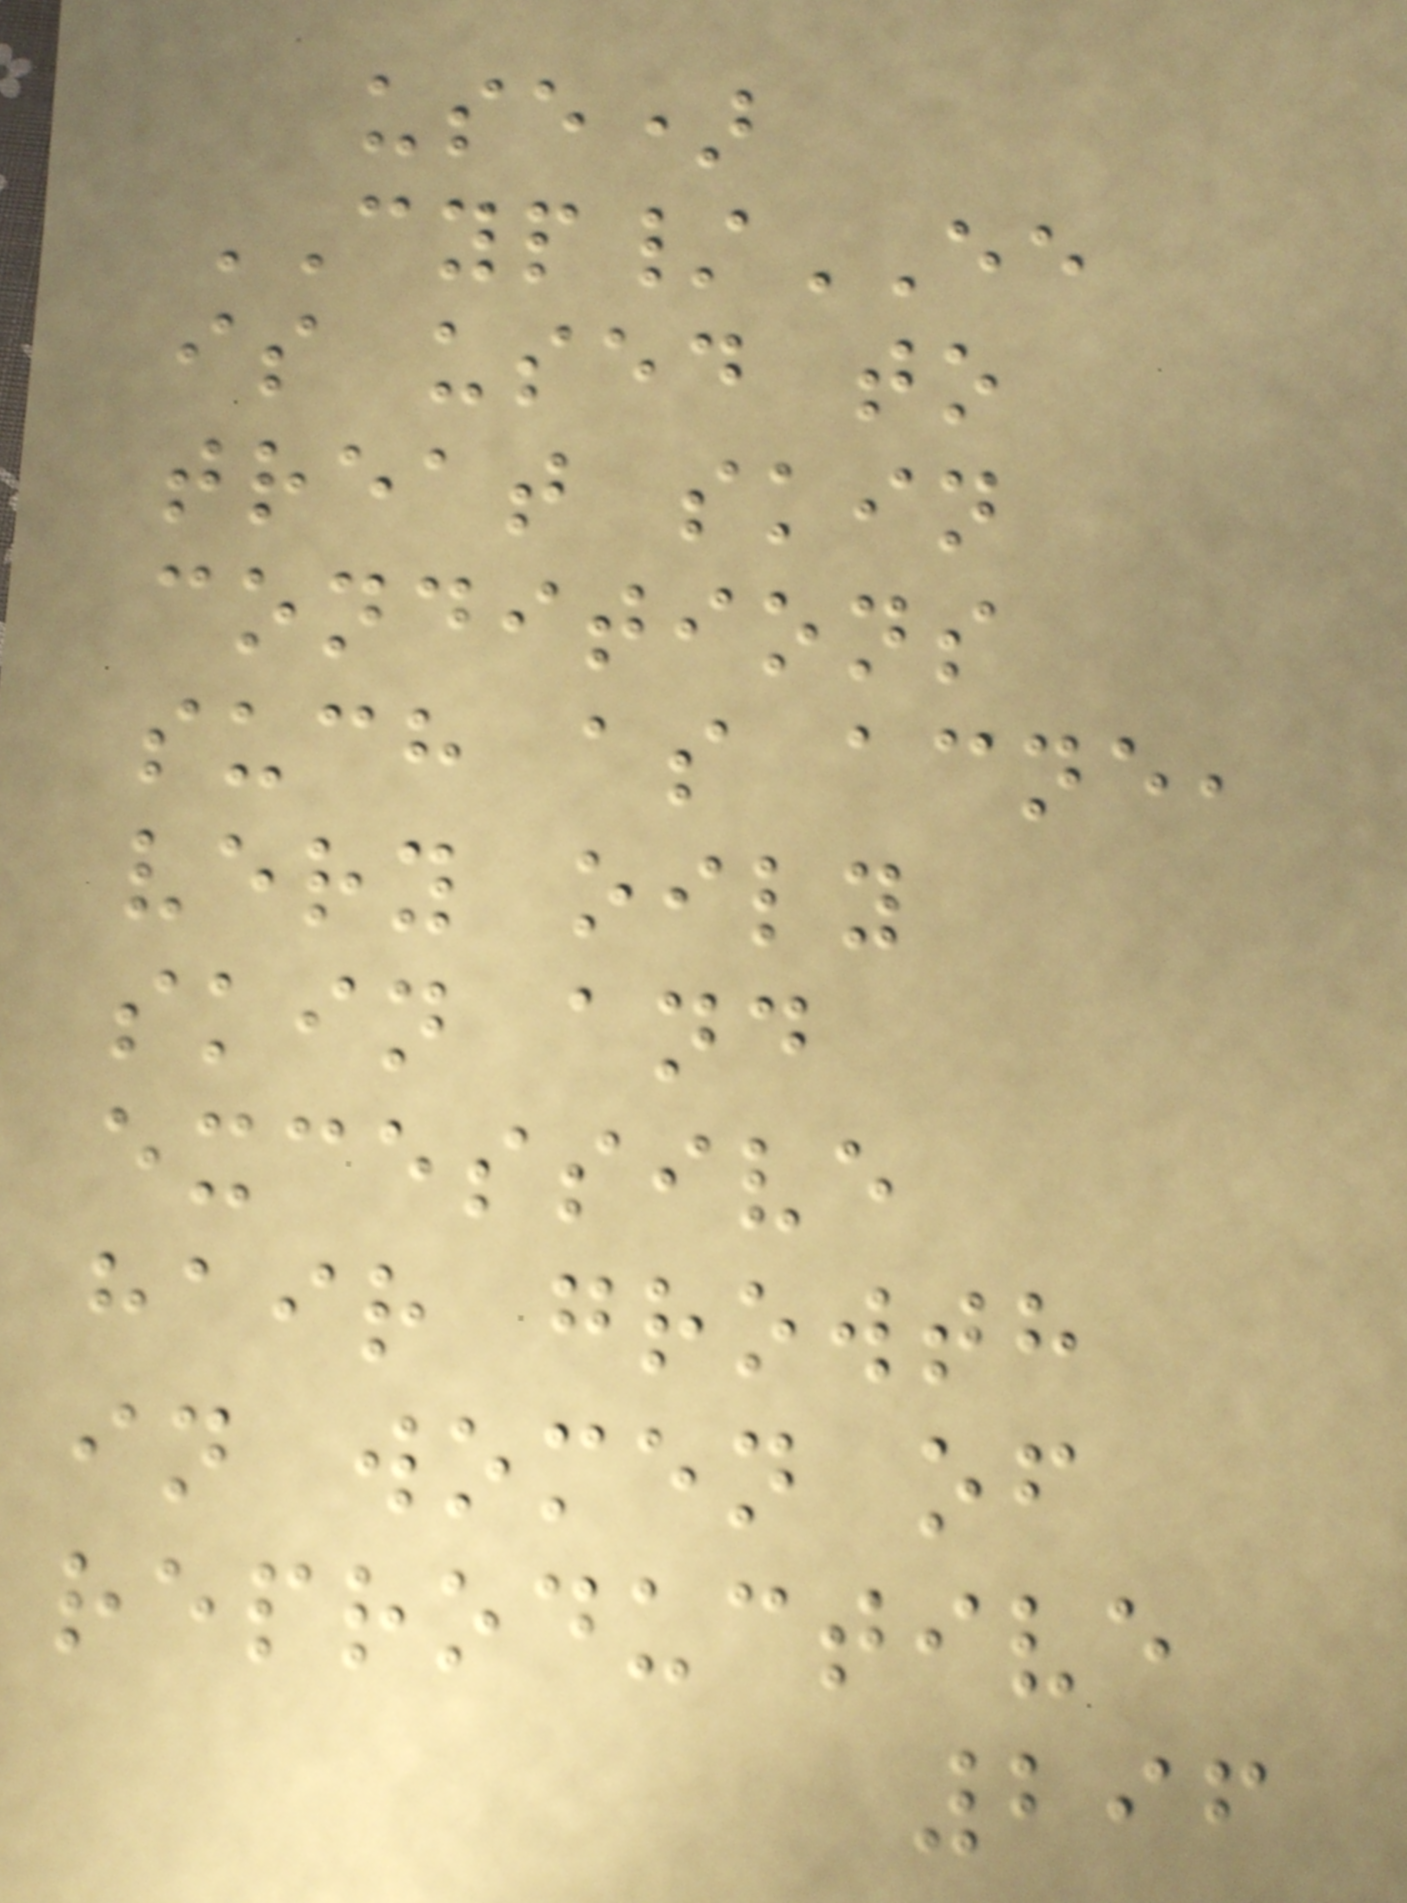use)
CYP/EE
is used to
treat skin
conditions
such as acne,
very oily
skin and
excessive
hair growth
in women of
reproductive
296
